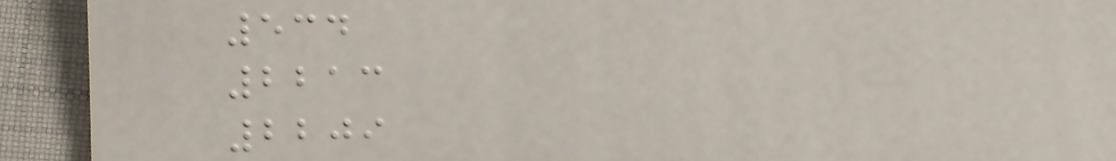534
2213
2209
